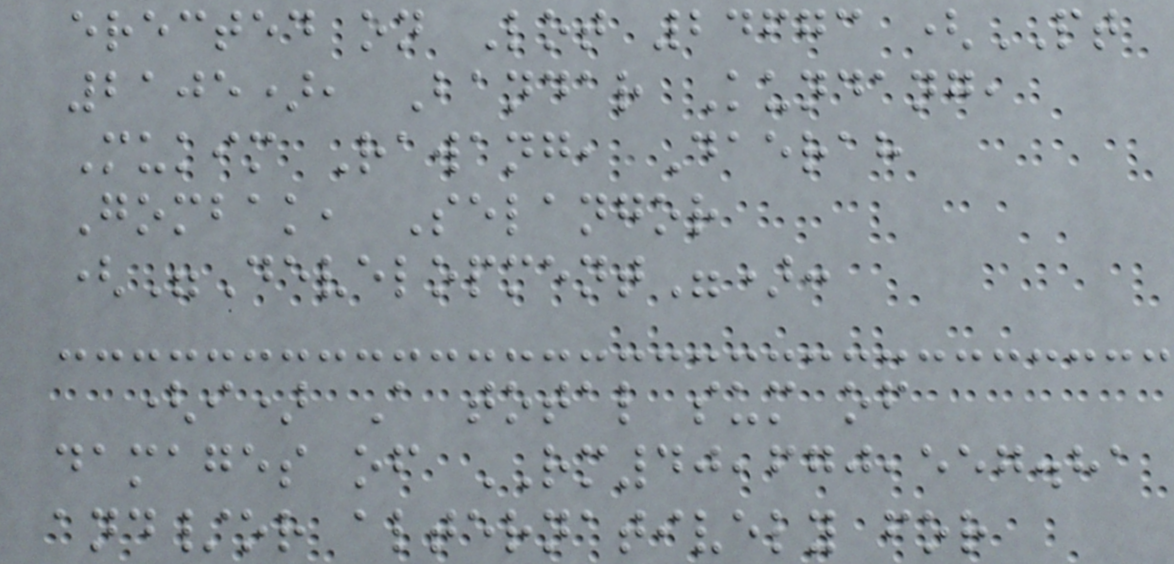erected on Lot 24673 (PT
2105), Bandar Kundang,
Mukim Rawang, Daerah
Gombak, Selangor
("Development"):
(i) A total sum of
damages of RM40,670,557.81
and/or alternatively for
